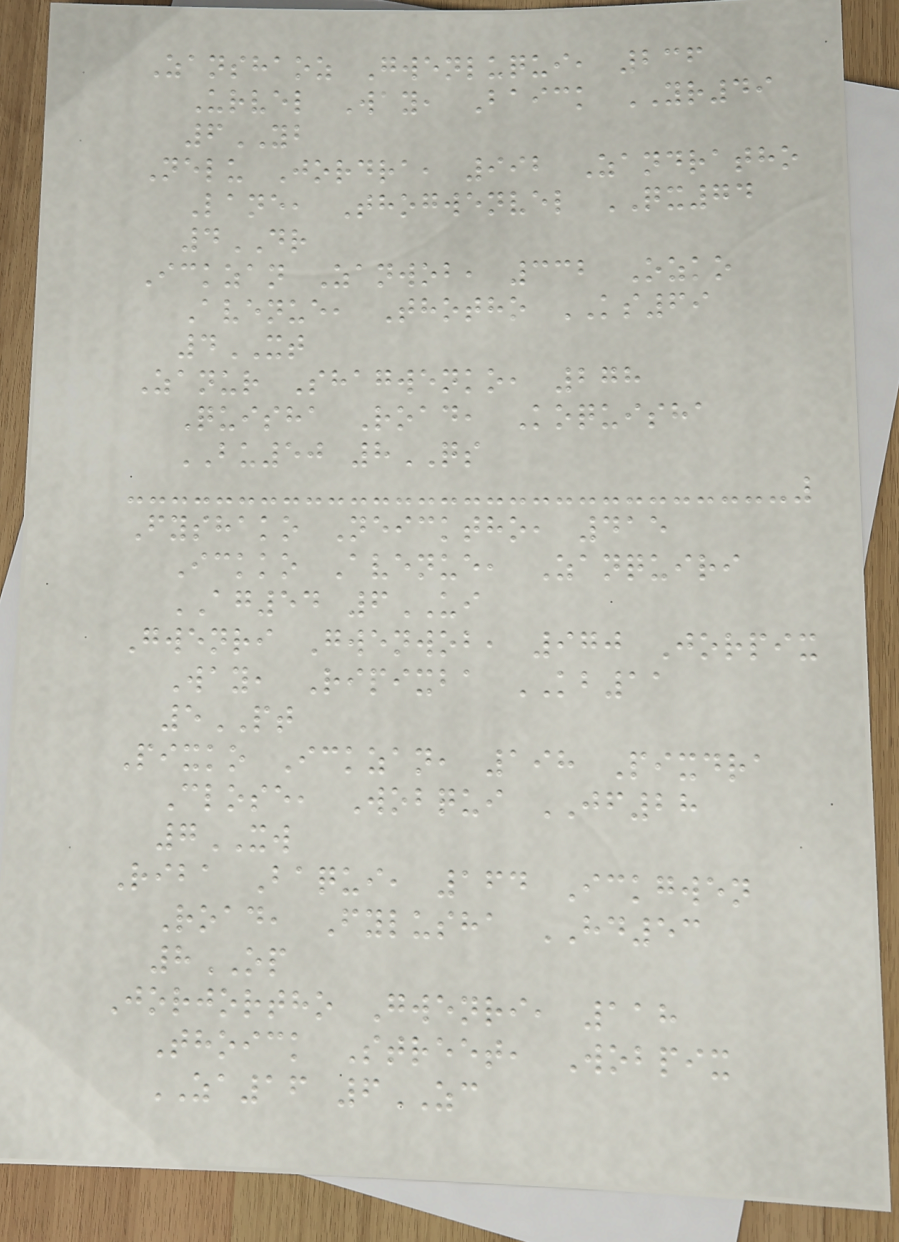Zanshaoz Gwenluqui, 236
Urvel Way, Baick YR49
6YB
Nelu Jordra, 992 Zandratho
Lane, Thogwenvel QX74
4DR
Ickzan Zanwob, 332 Ozko
Avenue, Thotho KS69
4XT
Zanur Shagwenko, 278
Quisha Road, Koquisha
BU50 8QS
Fyshako Neicktho, 415
Ickko Avenue, Zanquiri
AG54 6UI
Gwenri Gwenwob, 970 Jorpix
Way, Ripixba KB11
5PT
Pixko Ickzan, 198 Pixdra
Close, Wobqui JF28
7XW
Riba Baqui, 164 Ickgwen
Road, Fylusha HD53
8OP
Jorjortho Gwenri, 118
Thoick Street, Wobpix
ZA16 6ZC
